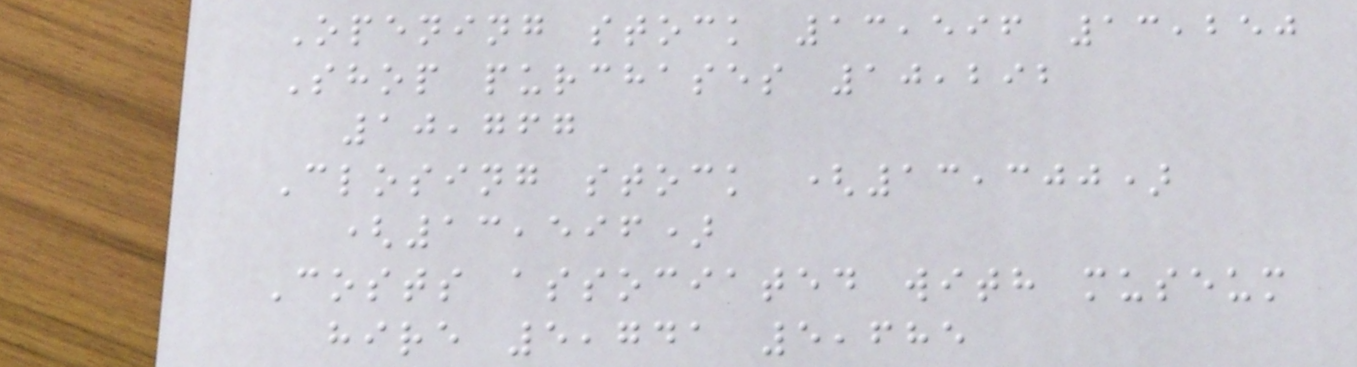Opening stock 13,596 13,250
Shop purchases 10,292
10,767
Closing stock (13,300)
(13,596)
Costs associated with museum
hire 5,741 5,685
